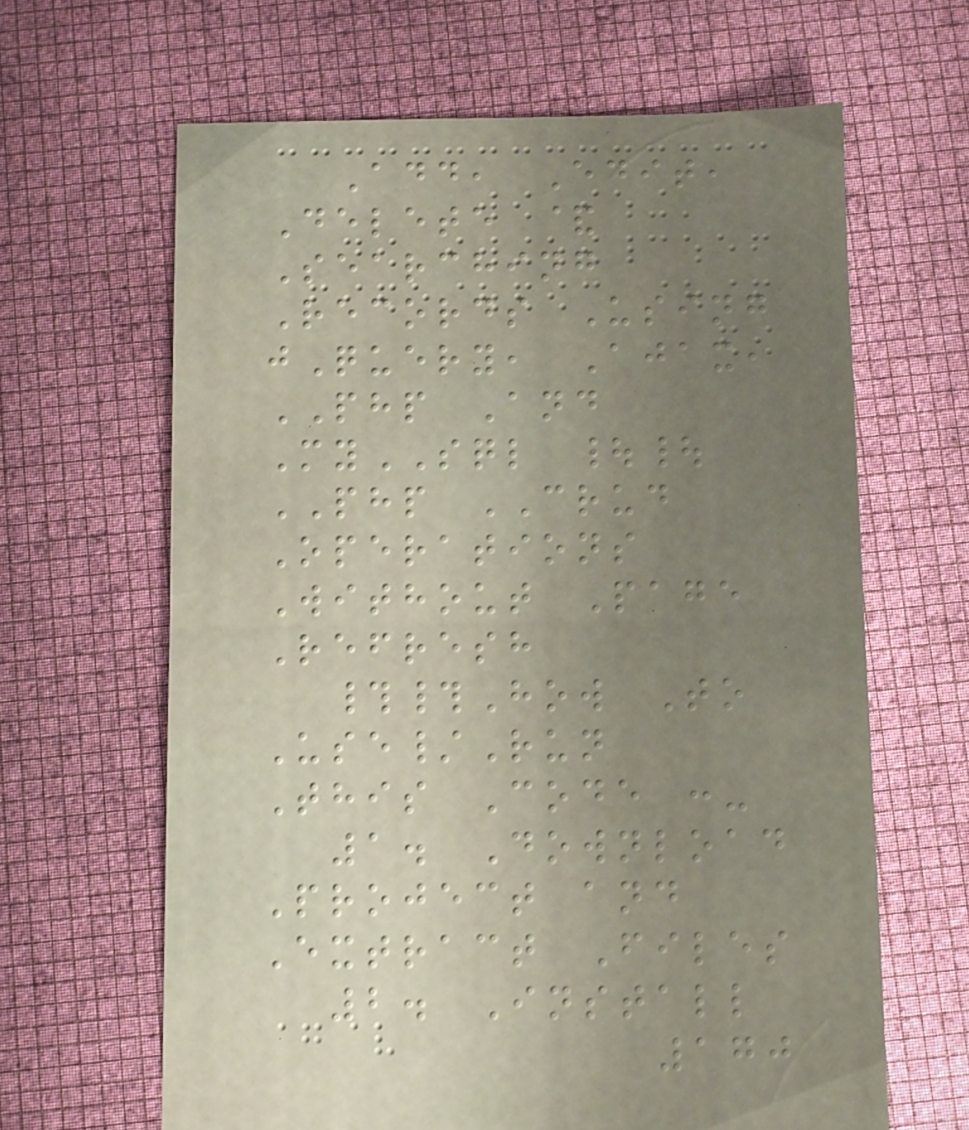Add, Edit,
Delete &
Searching
Records Using
jQuery, Ajax,
PHP And
MySQL ||
PHP CRUD
Operations
Without Page
Refresh
##How To
Use/Run
This Code :-
1. Download
Project and
Extract Files
2. Install
170
